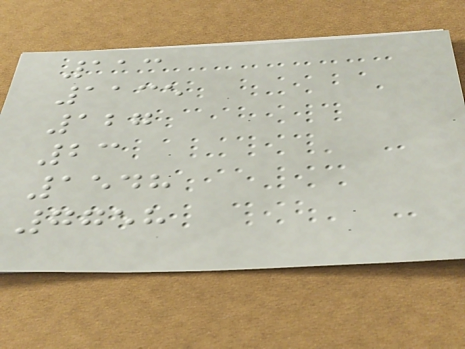113
1135
127
23
1548
7758
